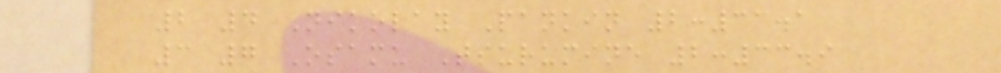2 4 Nikolay Pankin 2:33.1
3 7 Osamu Tsurumine 2:33.9
